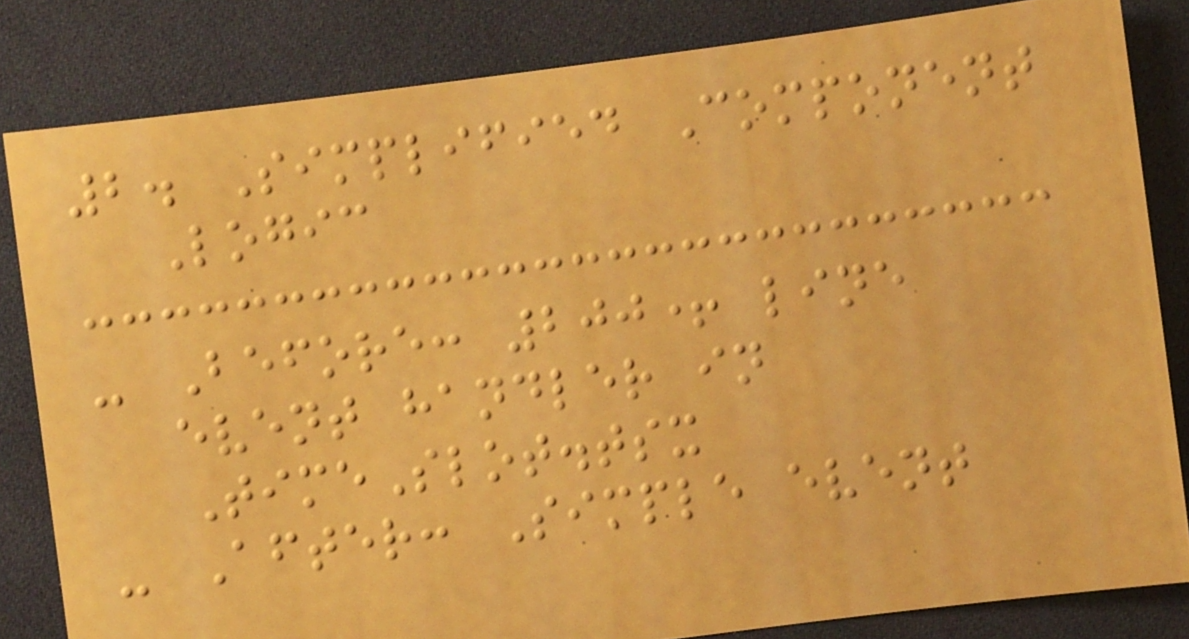2. Simplified Component
Logic
- Before: 200+ line
event handler in
TimeSlot.tsx
- After: Simple event
